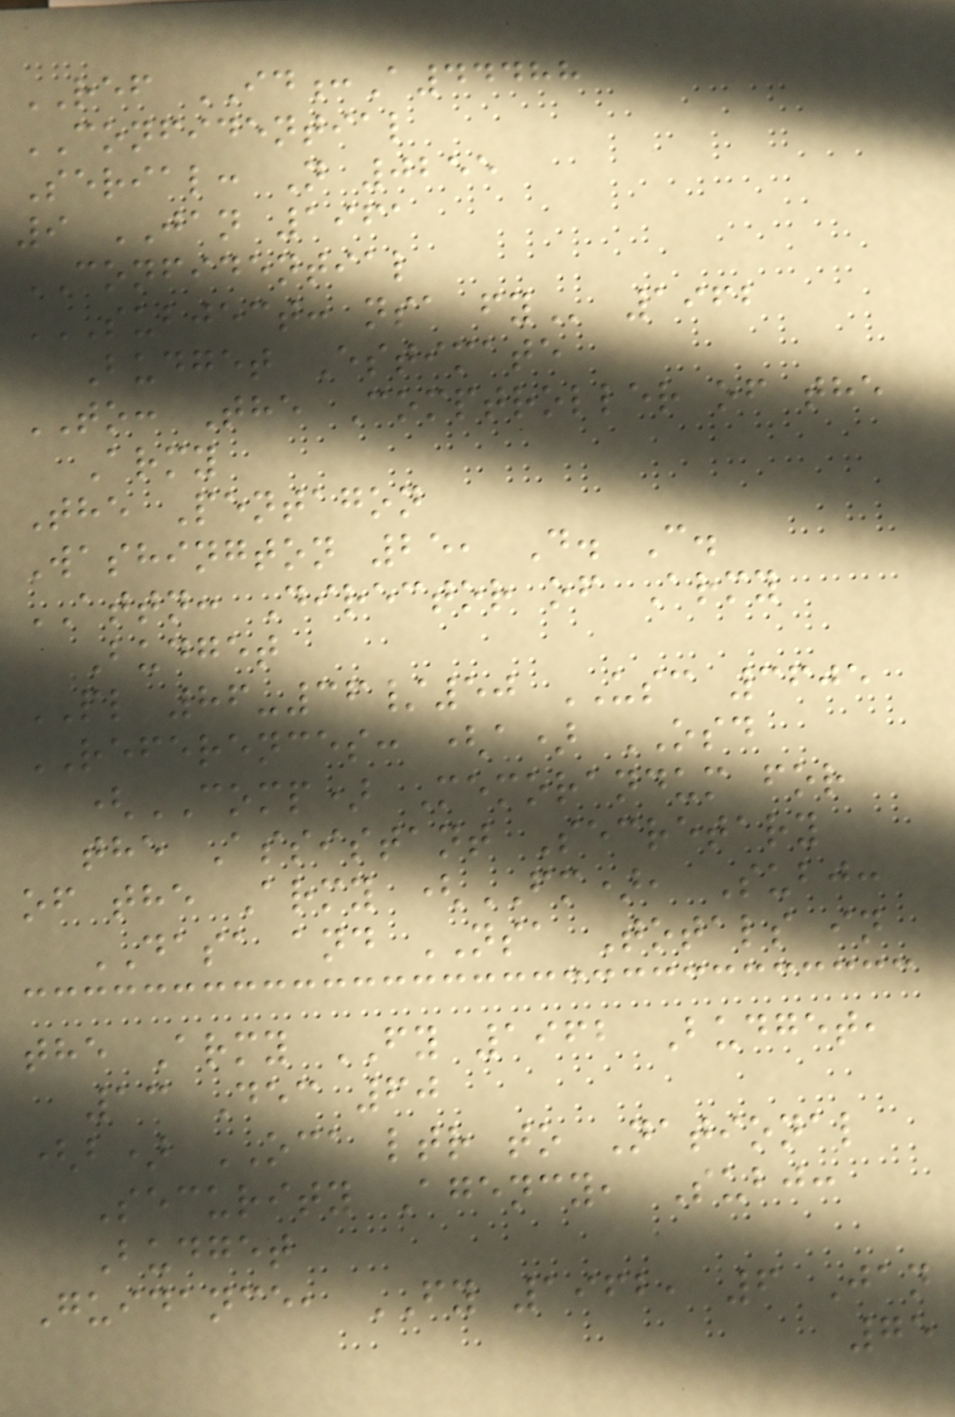REF ID:A44488
CONFIDENTIAL
Serial: N 0255
9 JAN 1961
CONFIDENTIAL
SUBJECT: NSA FY 1962
Budget Estimate
TO: The Comptroller of the
Army
The Pentagon
Washington 25, D. C.
ATTN: Director of Army
Budget
PL 86-36/50 USC 3605
REFERENCES: (a) OSD
(COMP) Memorandum for
the Assistant Secretary
of the Army (FM), Subj:
DASA and NSA Totals in
the Army FY 1962 Budget,
13 Dec 60
(b) OCA ltr to National
Security Agency, Subj:
Budget
Guidance, FY 1962, 6 Jan
75
